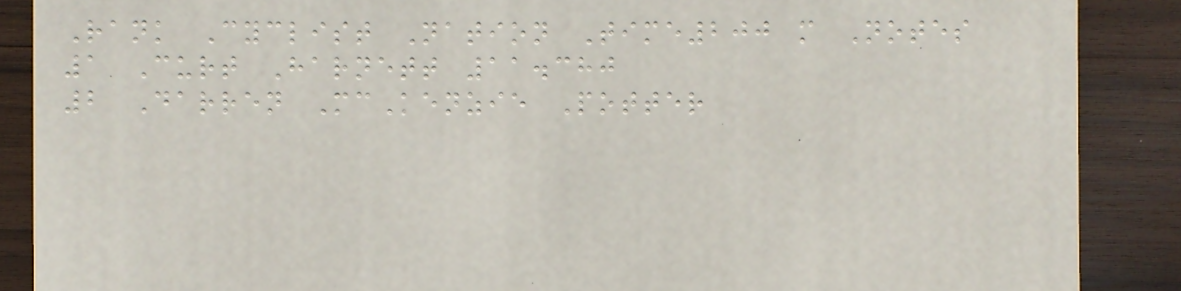Rank Cyclist Nation Time200 m Notes
1 Curt Harnett 11.380
2 Darren McKenzie Potter
